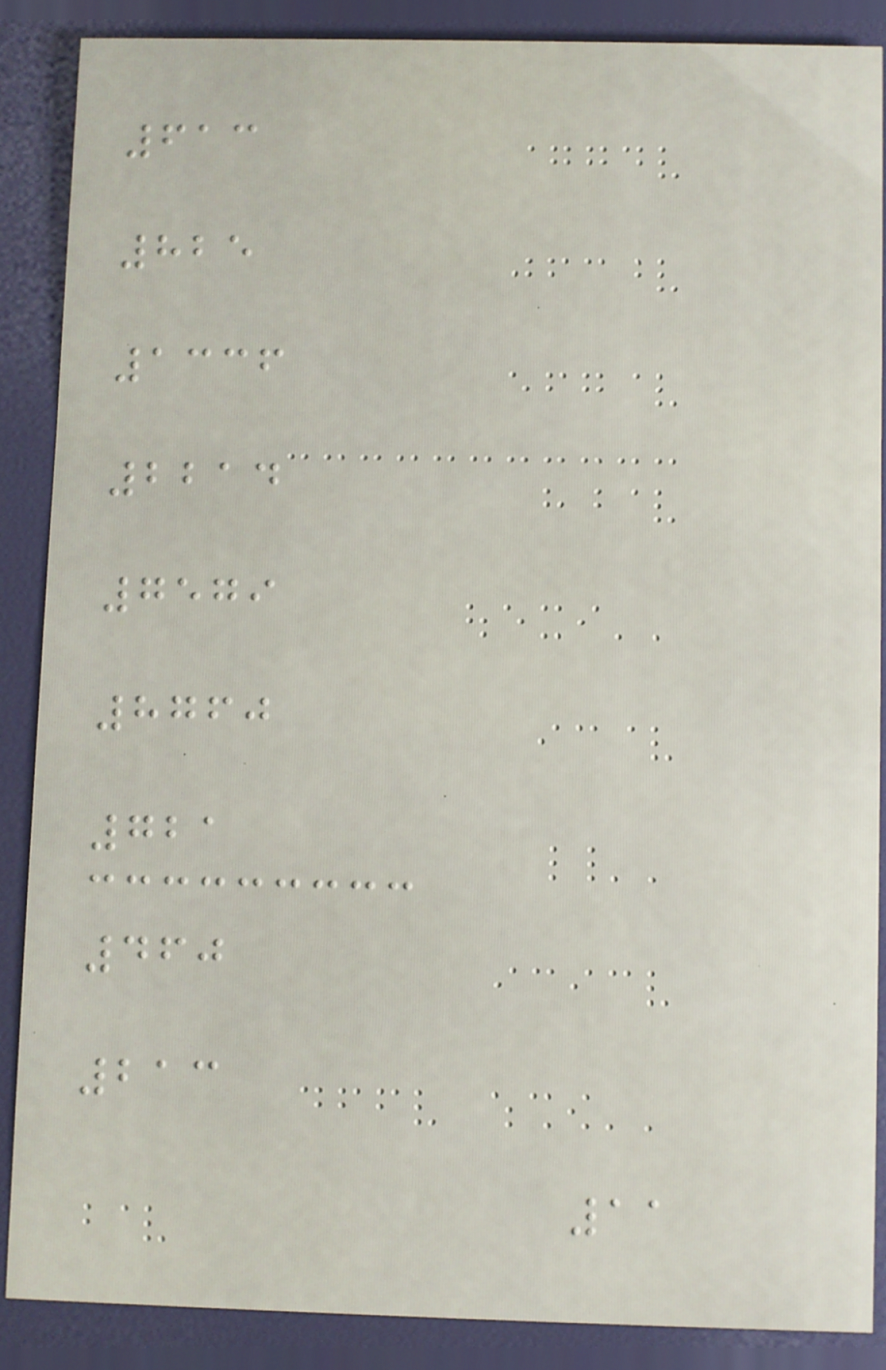613
825
1336
2214
7579
8760
721
460
213
11
